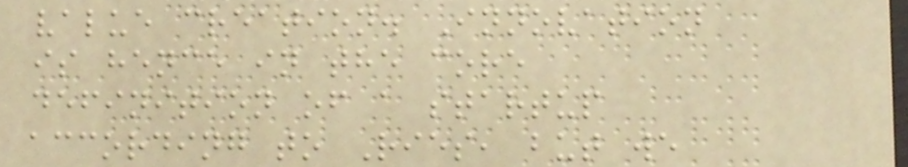value creation. Innovation
is hence in the core
definition of a startup
according to Ries, but we
